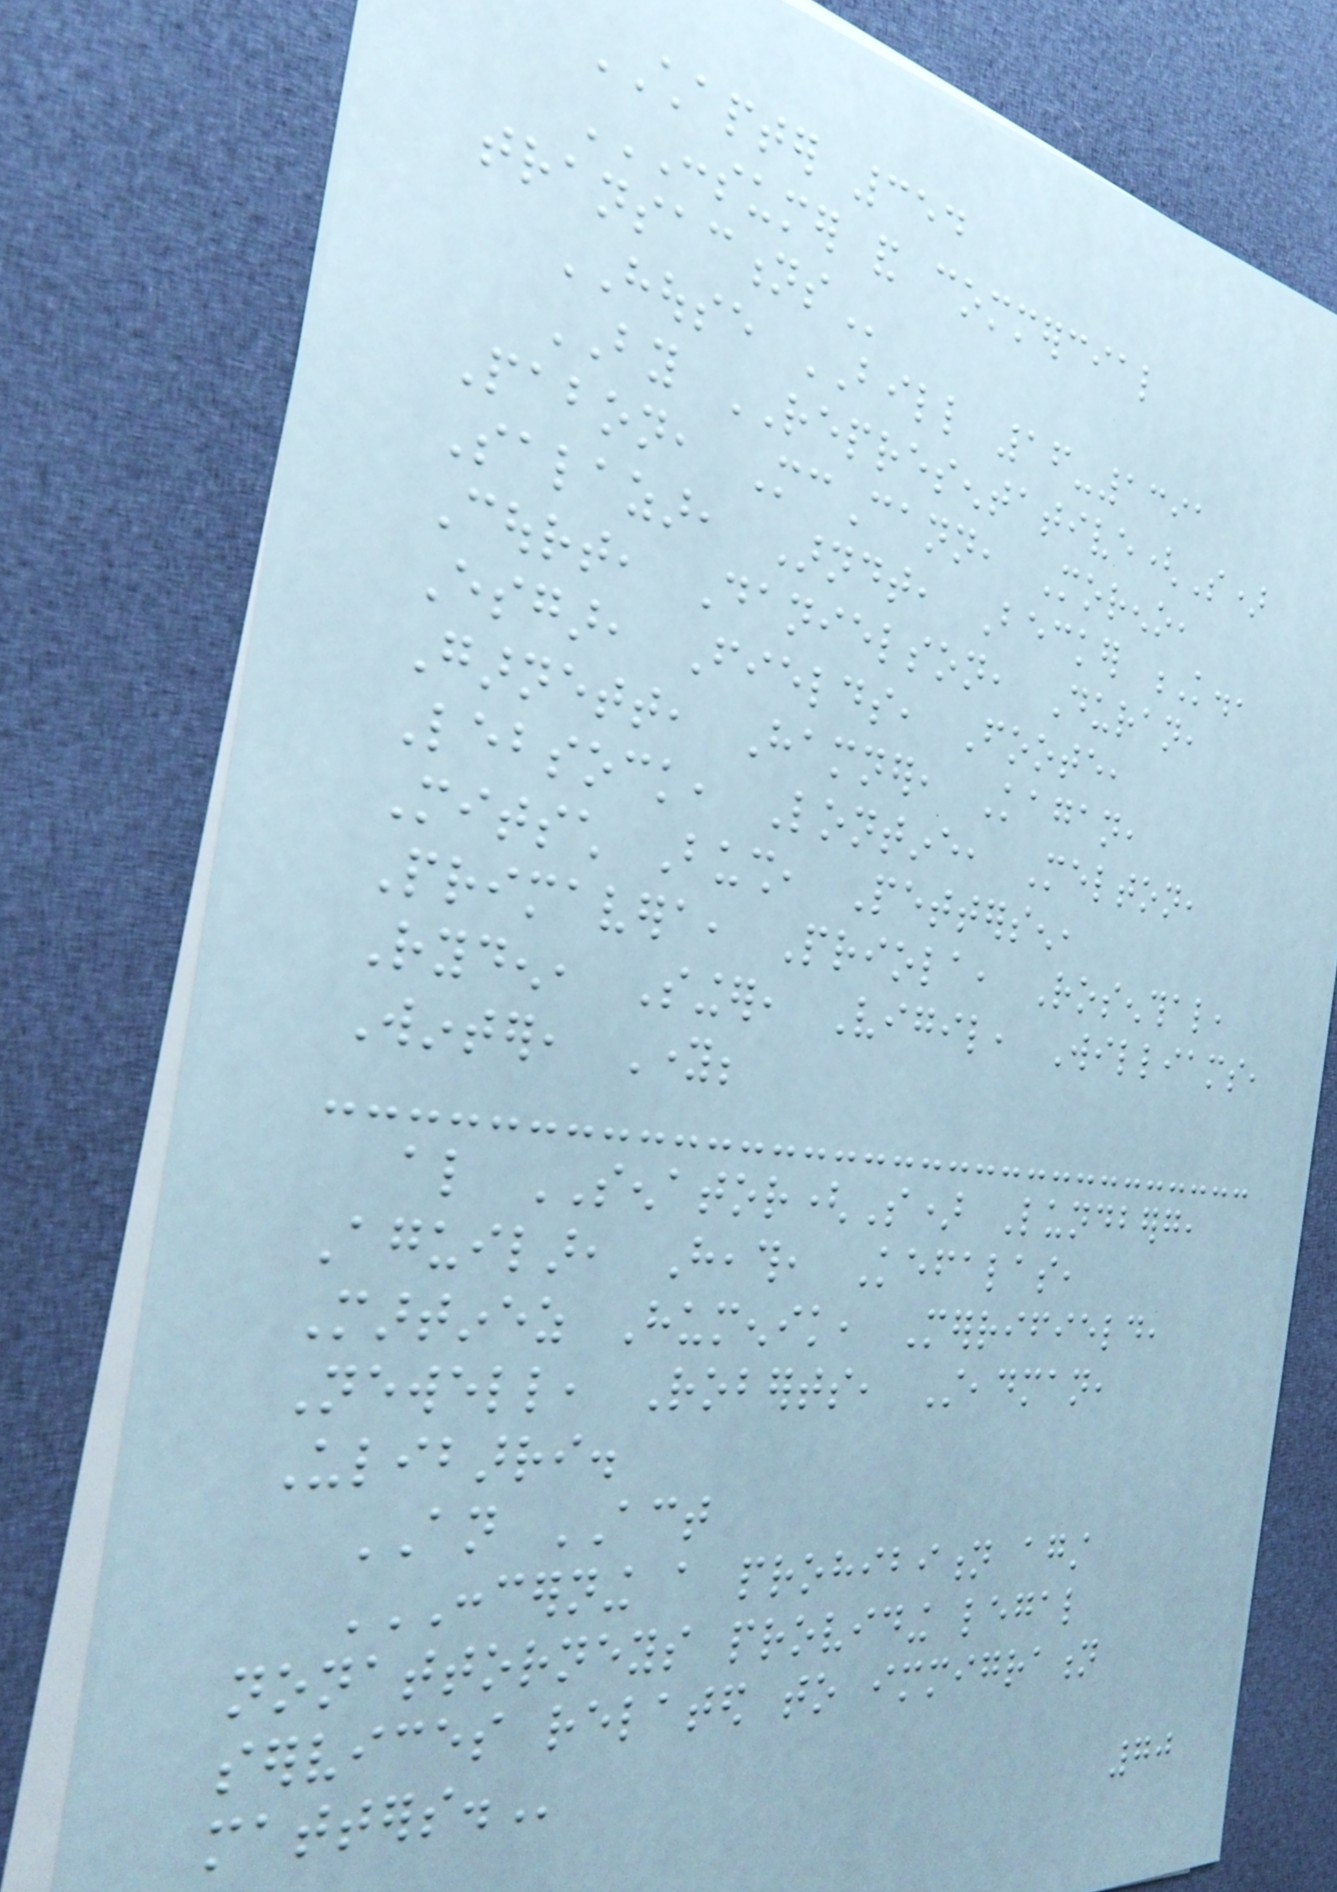CHAPTER 354
CONSUMER AND COMMERCIAL
TRANSACTIONS
HOUSE BILL 16-1391
BY REPRESENTATIVE(S)
Pabon, McCann, Moreno,
Salazar, Arndt, Becker K.,
Court, Danielson, Duran,
Esgar, Fields, Foote,
Garnett, Hamner, Kagan,
Lebsock, Lontine, Melton,
Mitsch Bush, Pettersen,
Primavera, Priola, Rosenthal,
Ryden, Singer, Vigil, Williams,
Winter, Young;
also SENATOR(S) Lundberg,
Aguilar, Heath, Kefalas,
Martinez Humenik, Merrifield,
Newell, Roberts, Steadman,
Ulibarri.
AN ACT
CONCERNING A PROHIBITION AGAINST
NONATTORNEYS PROVIDING LEGAL
SERVICES RELATED TO IMMIGRATION
MATTERS.
70
